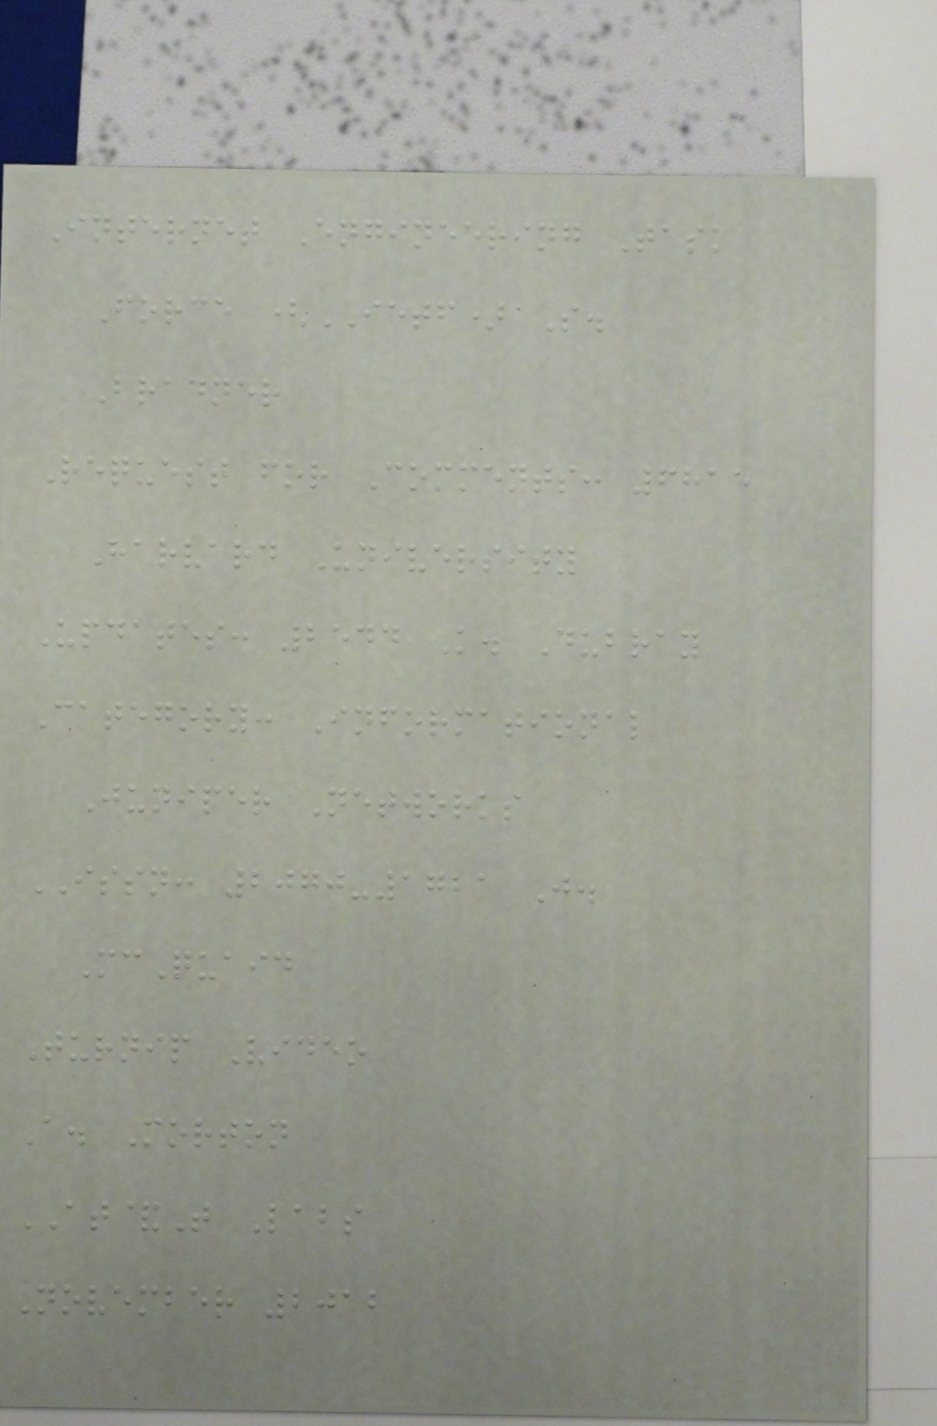Internet Engineering Task
Force (IETF) S.
Bradner
Request for Comments: 6815
Harvard University
Updates: 2544 K. Dubray
Category: Informational
Juniper Networks
ISSN: 2070-1721 J.
McQuaid
Turnip Video
A. Morton
AT&T Labs
November 2012
